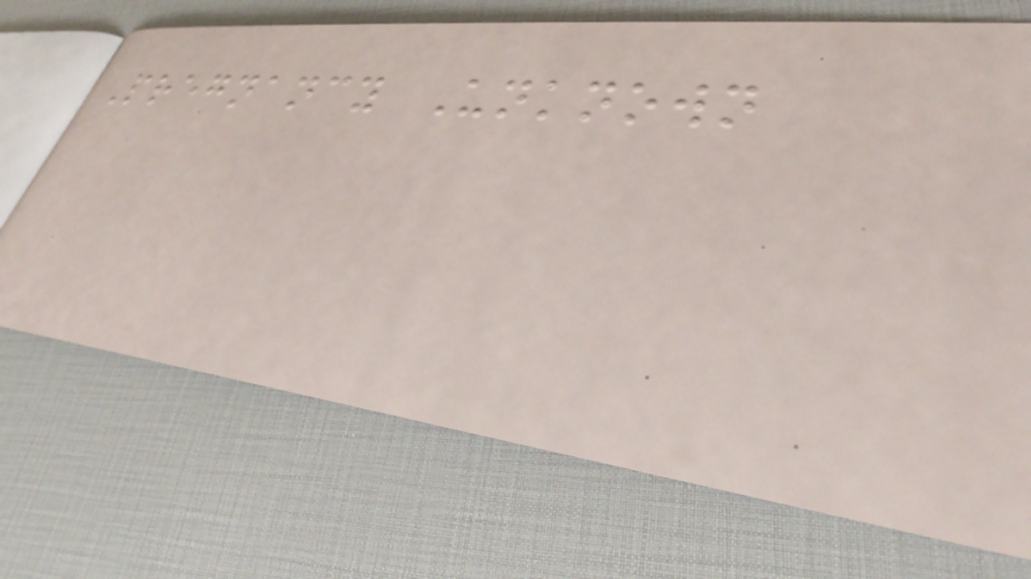Pregnancy Unknown
